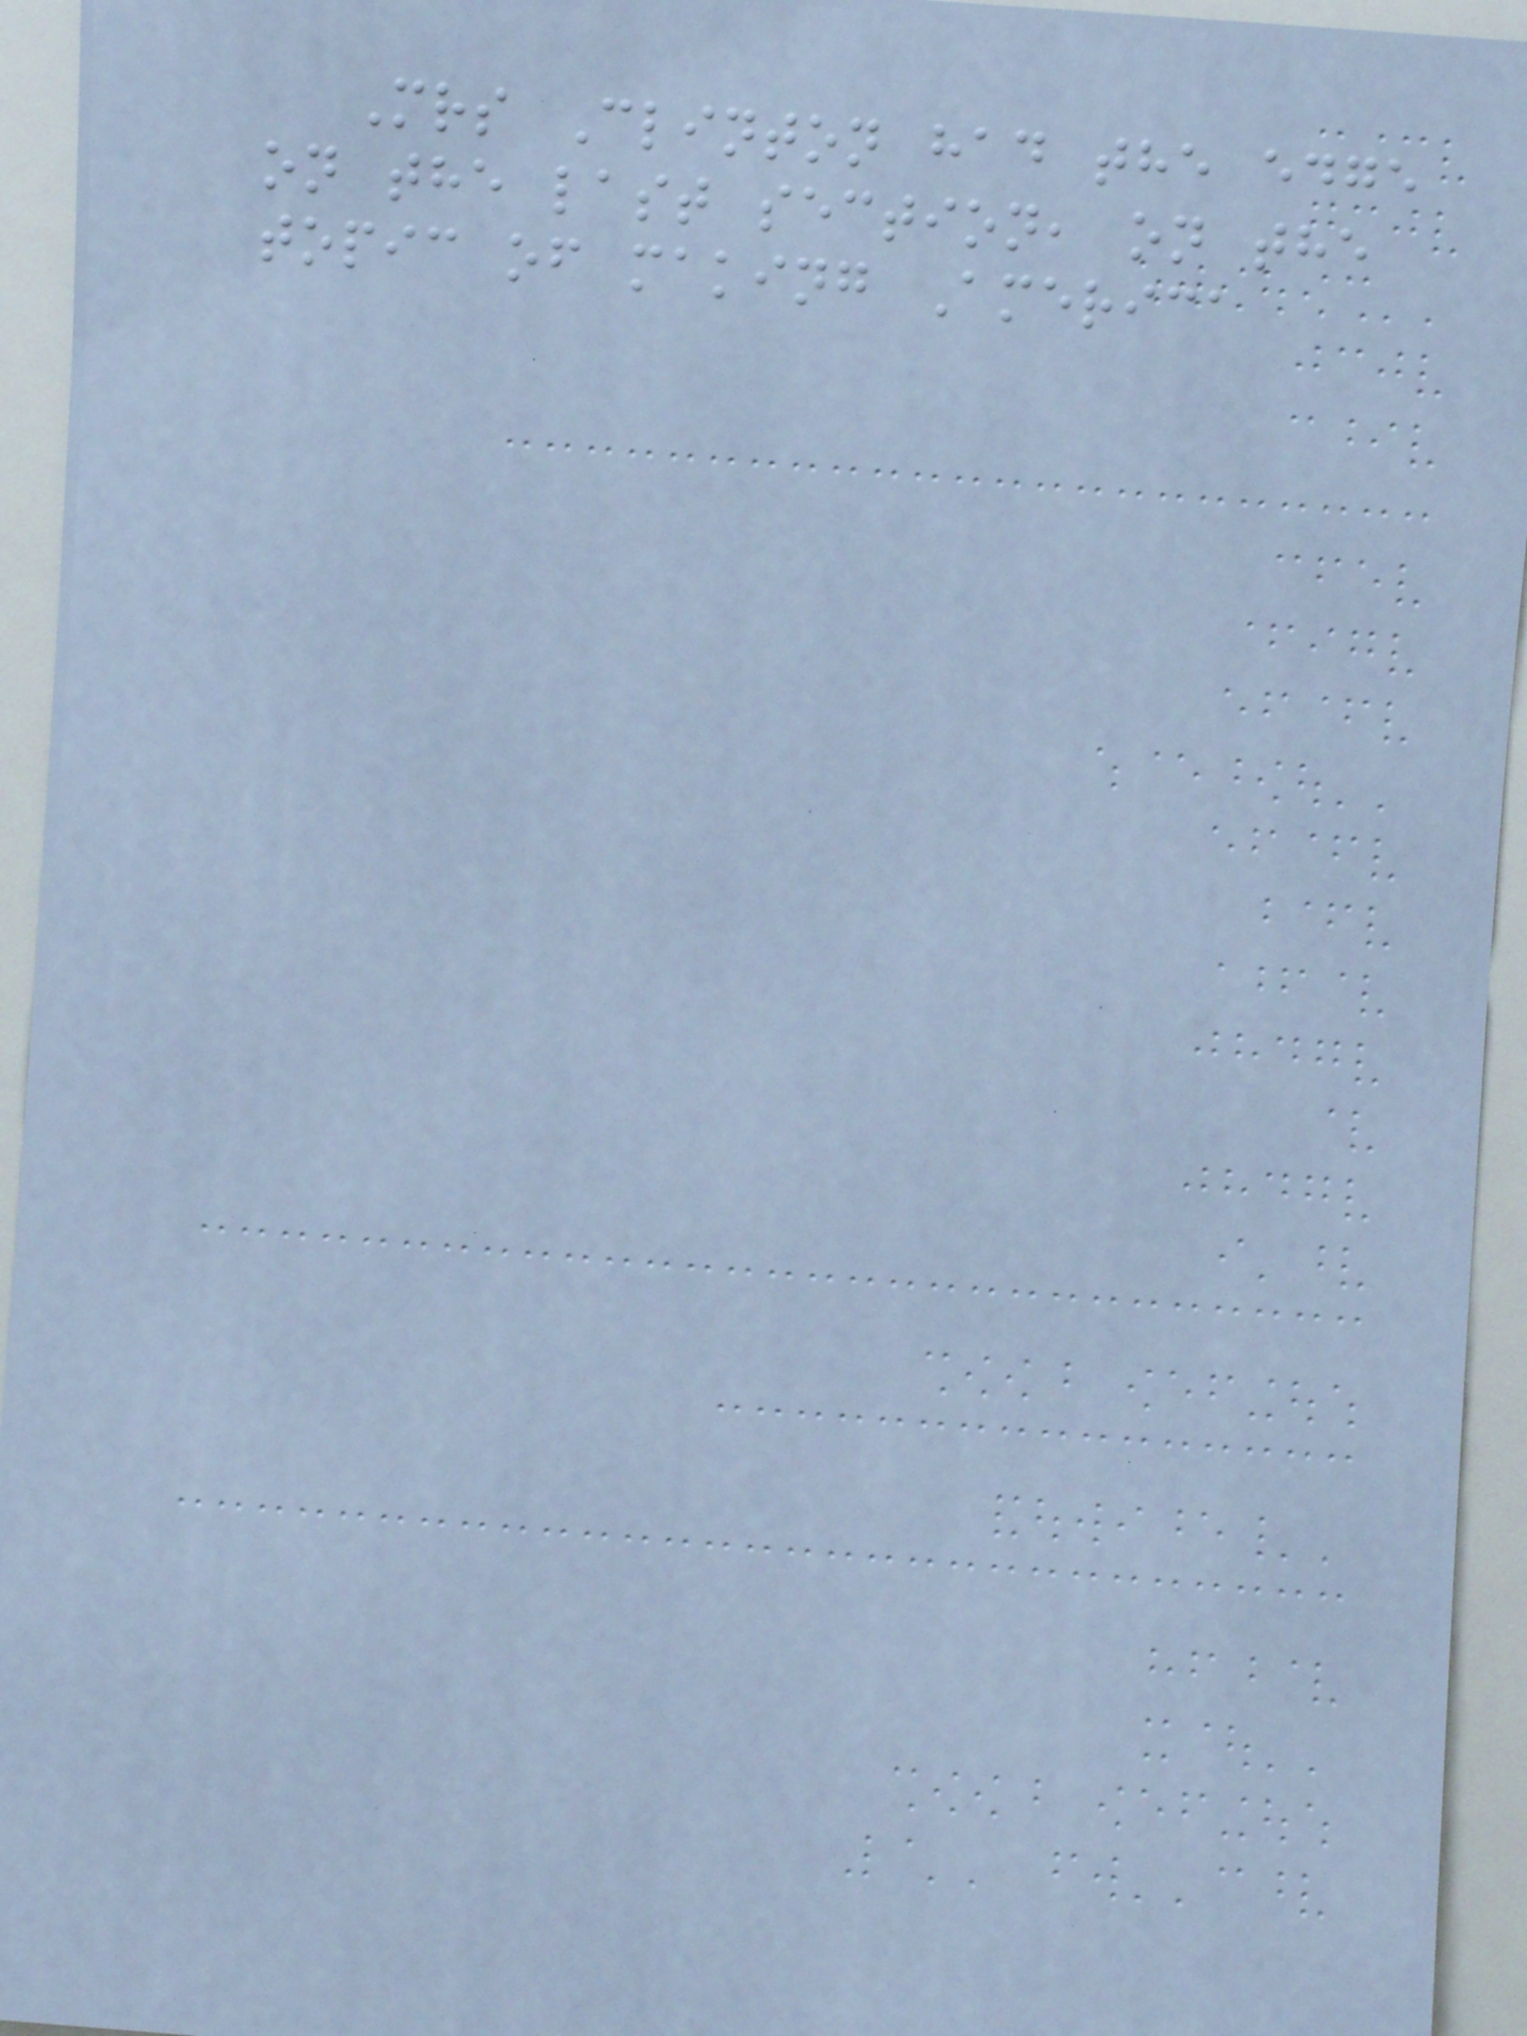Mrs Clinton had the edge
on the last section, on the
topic of making America
